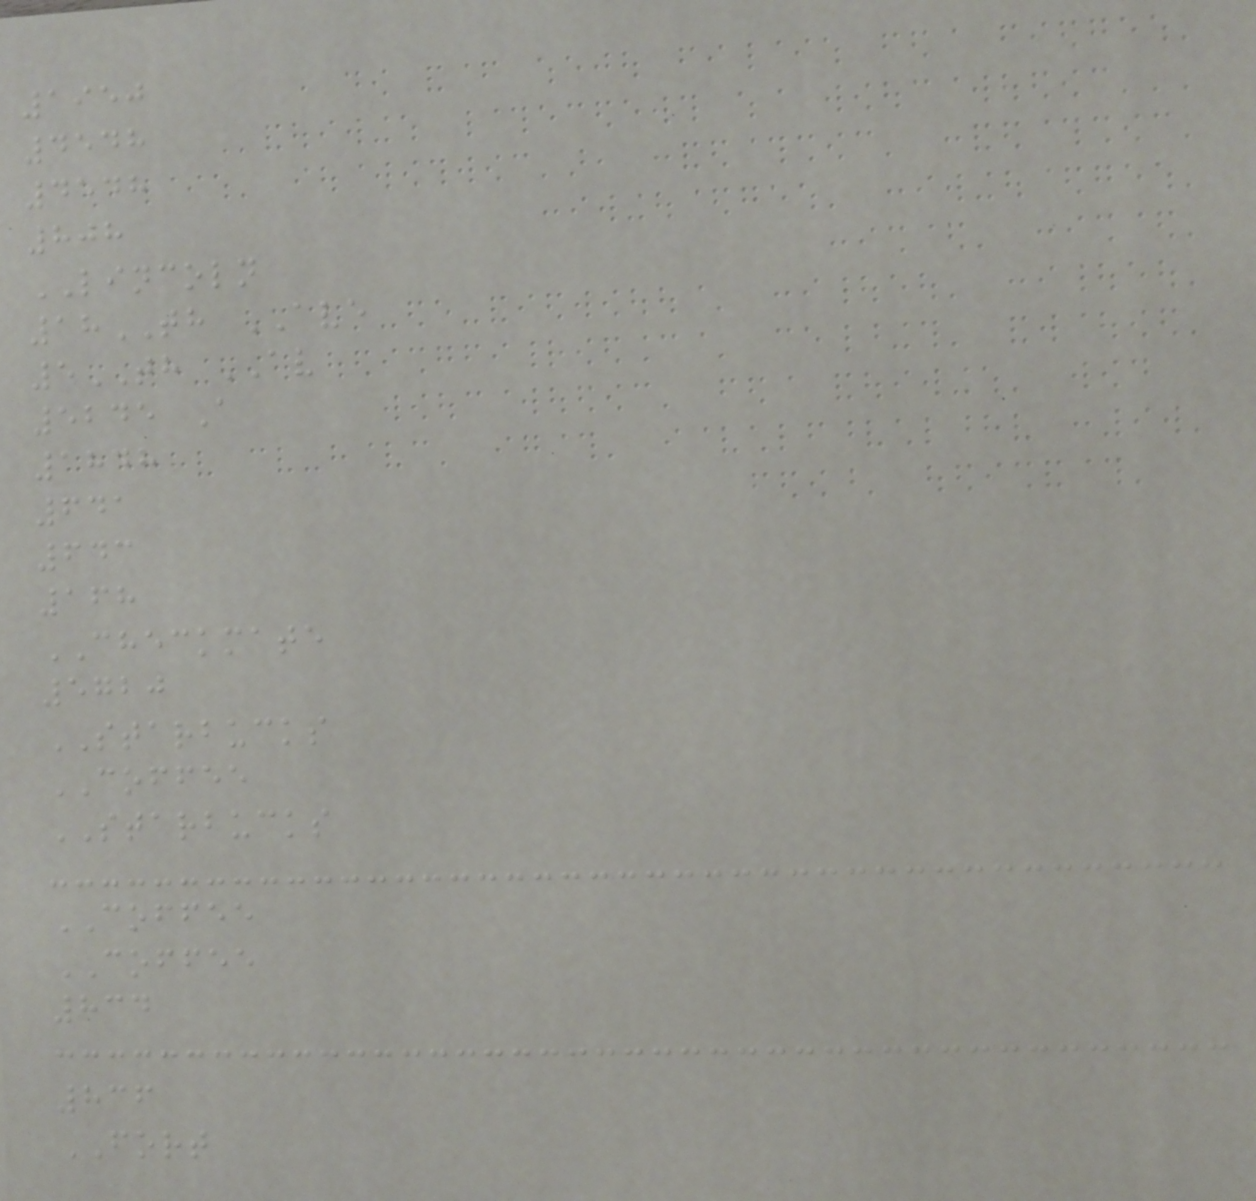1950
4548
4548
808
LINCOLN
18TH AVE
5TH AV
5245 A
1848
641
643
168
CHECKMATE
5720
STARBUCKS
COFFEE
STARBUCKS
COFFEE
COFFEE
834
836
FORT
